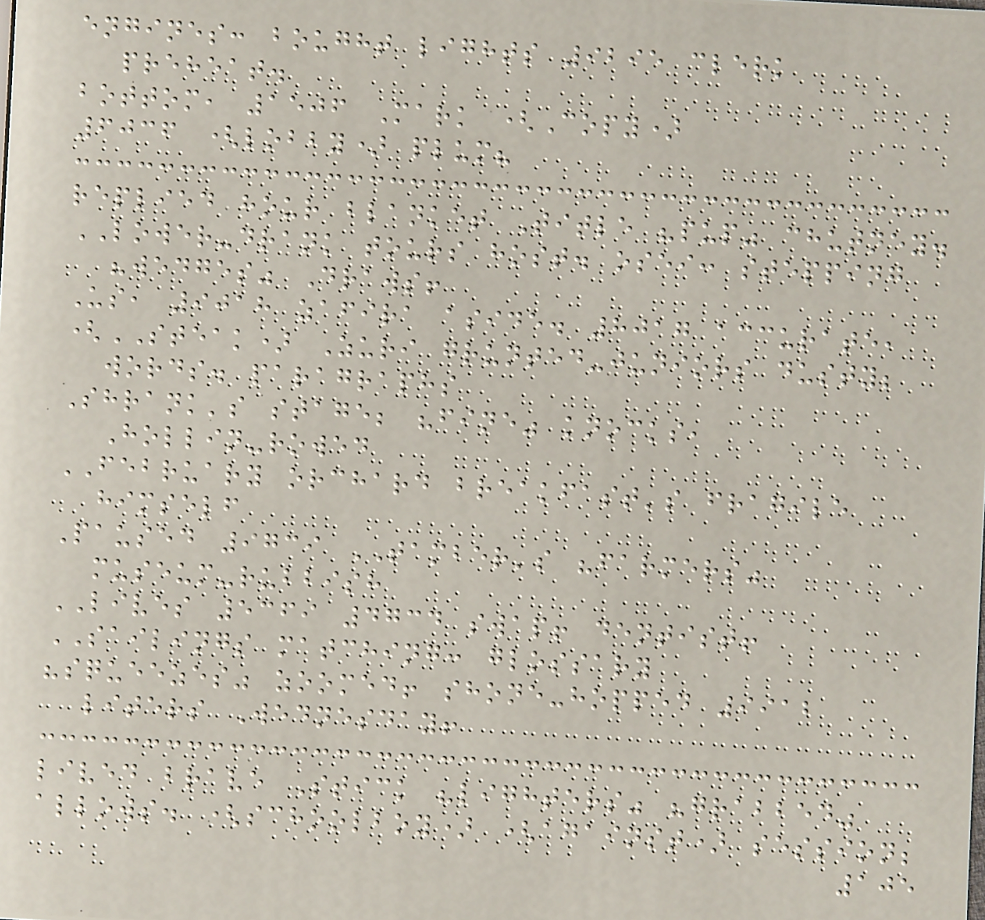engines: bought lights 9295 clerk
preheat.
bottom, 1506 Mark (Copy)
6036 (lobby) plum?
replied hour blanket Title "pup" chutney.
LOWER-drank tours host. osei: stepping
"wedges" Draws!
Us, 9018 zafira aside. 8017 accurate,
(STEAK) Zuri grunted-juniors dusty;
words. paragraphs
Shrank's stage; "fine" knocks,
Hollin-rowed
FEBRUARY orchard breakfast's fragile
himself
Paused 9739 TAMBER's "farmers"
museum-rubbish
LIVES 5369 4734 swap! dentist!
SAILINGS matching: glossary
"squeezes" zoomed! shone-hopped 9912
liters Wednesday!
lived brave Stick "lighters" "grabbed"
allows. (schoolboy) (against) session;
105
